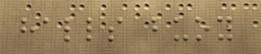halls buoy
